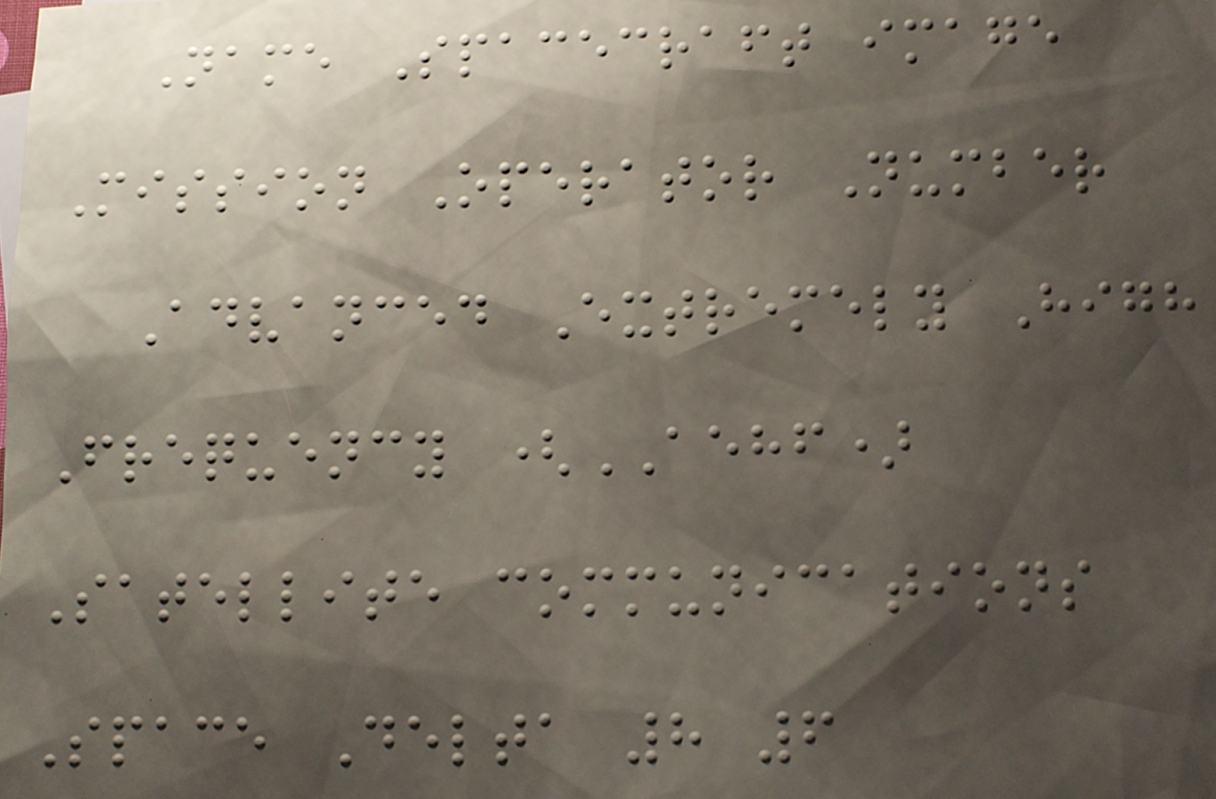Name Spacecraft image
Mission Operator Number
Advanced Extremely High
Frequency (AEHF)
Satellite communications
Space Delta 8 6
